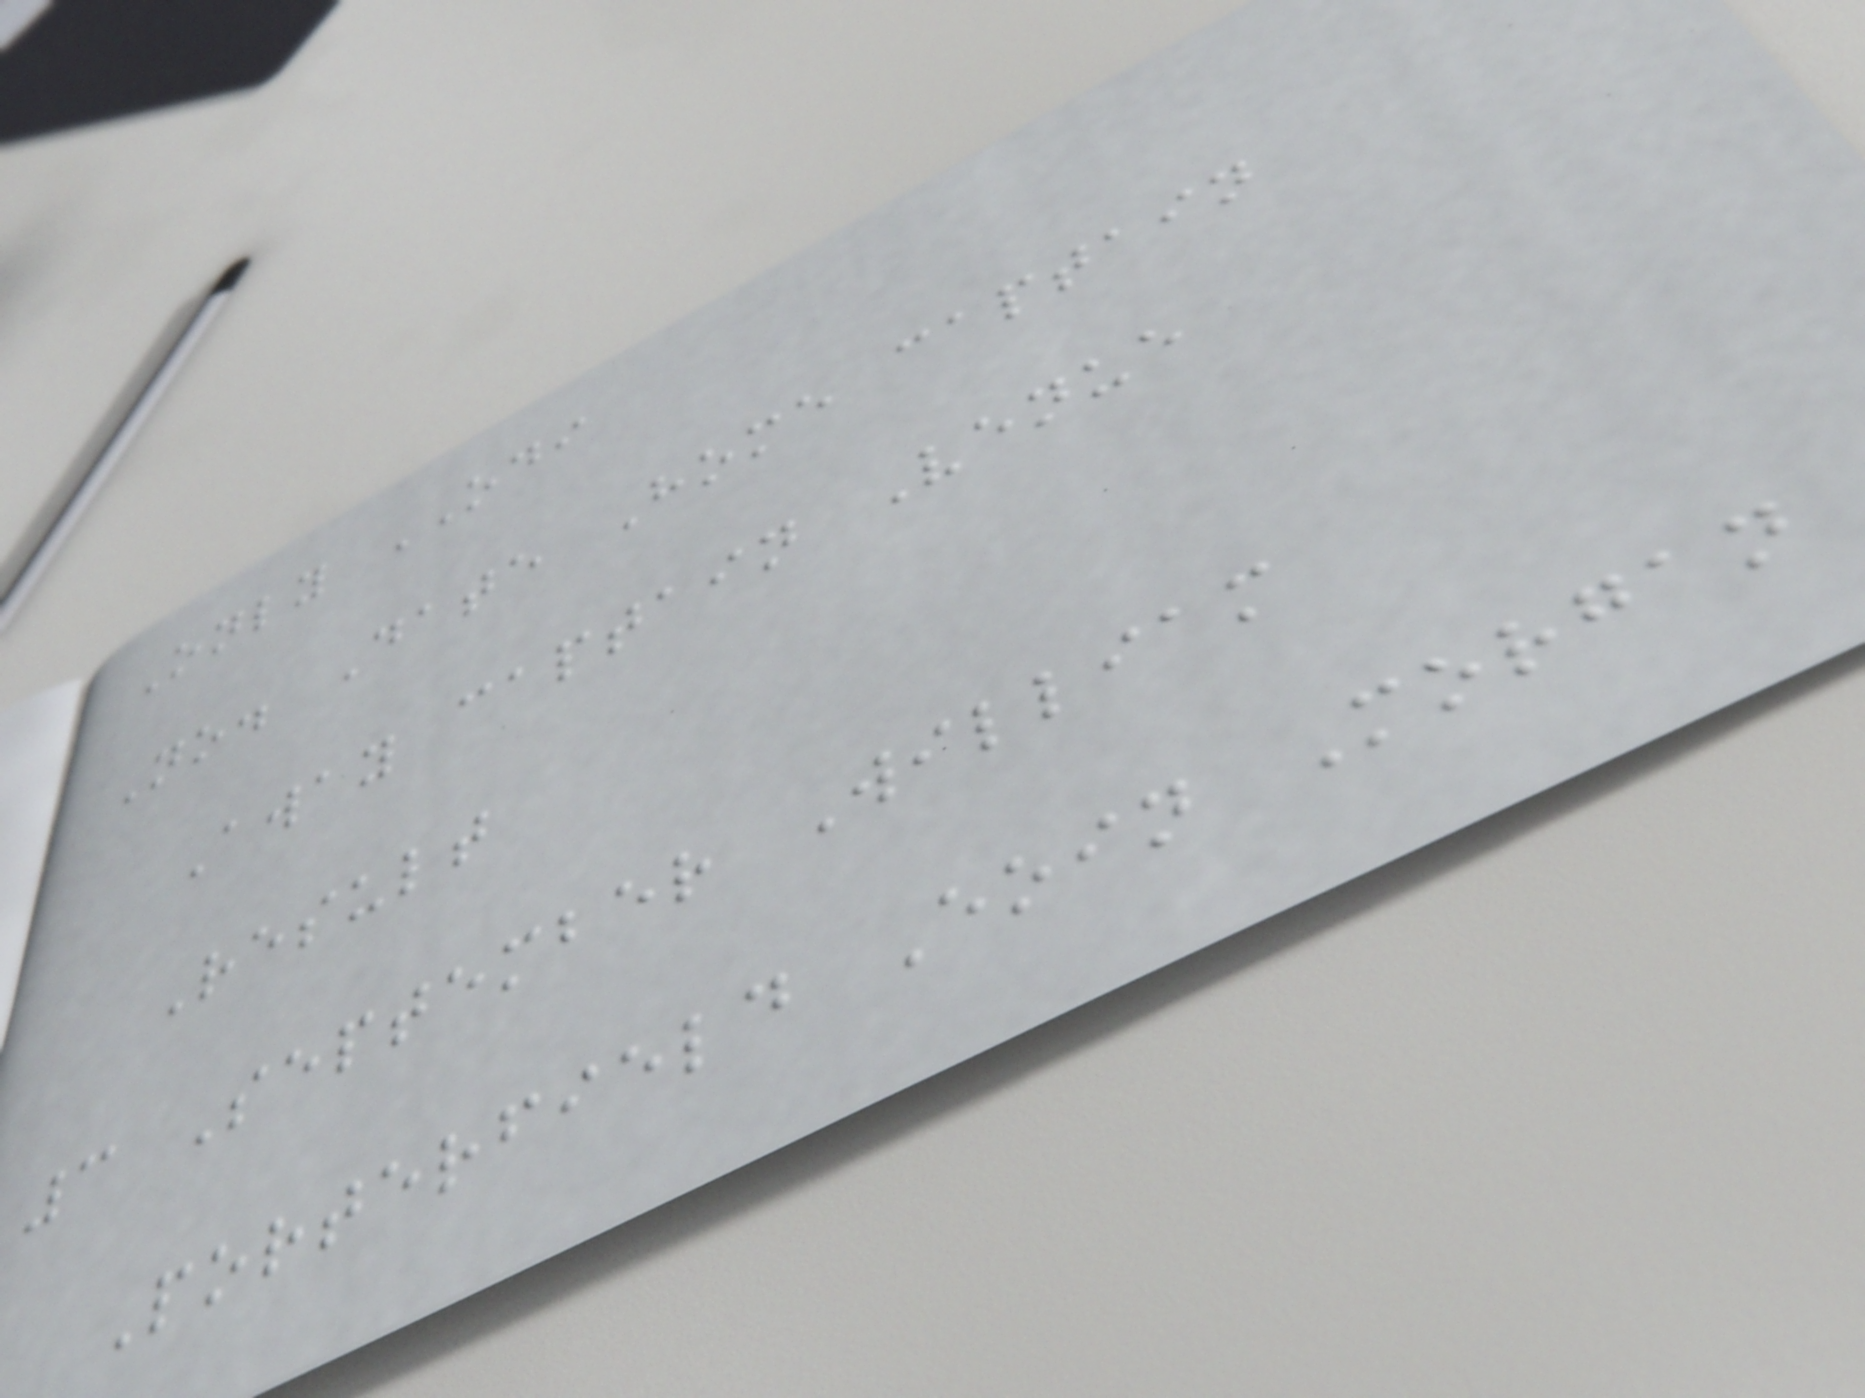Only ODI
No. Date Home captain
Away captain Venue
Result
3 September William
Porterfield Eoin Morgan
